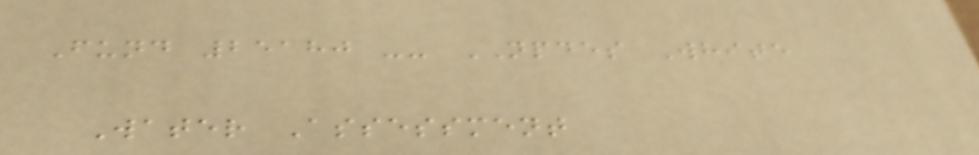Fund 25180 -- NPDES White
Water Assessment
